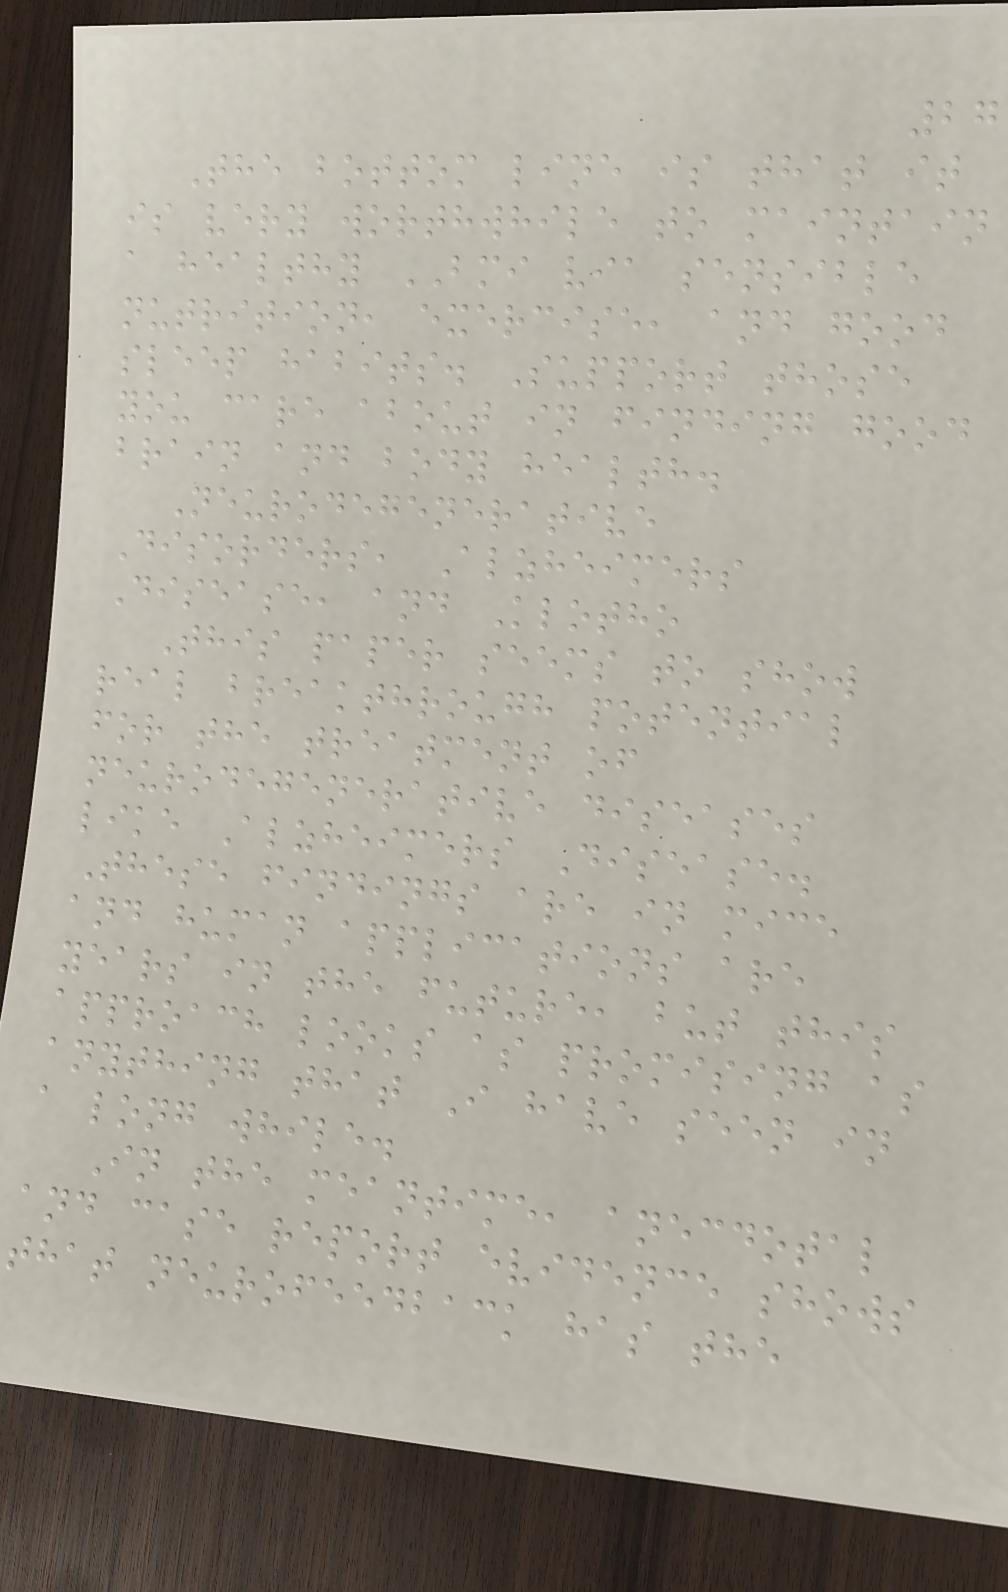27
The bottom line is that it
is very worthwhile to maintain
a healthy BMI via sensible
nutrition, exercise, and good
sleep habits. Support those
you care about in finding good
brain and body health.
Neurodegenerative
Disorders, Alzheimers
Disease, and Klotho
This paper seems to show
real breakthrough potential
for the treatment of
neurodegenerative diseases
like Alzheimers Disease.
These findings are in mice
and human applications are
years in the future, but this
approach looks as promising as
anything that I have seen in
a long while.
In the meantime, anecdotal
and case report evidence shows
that neurofeedback has the
